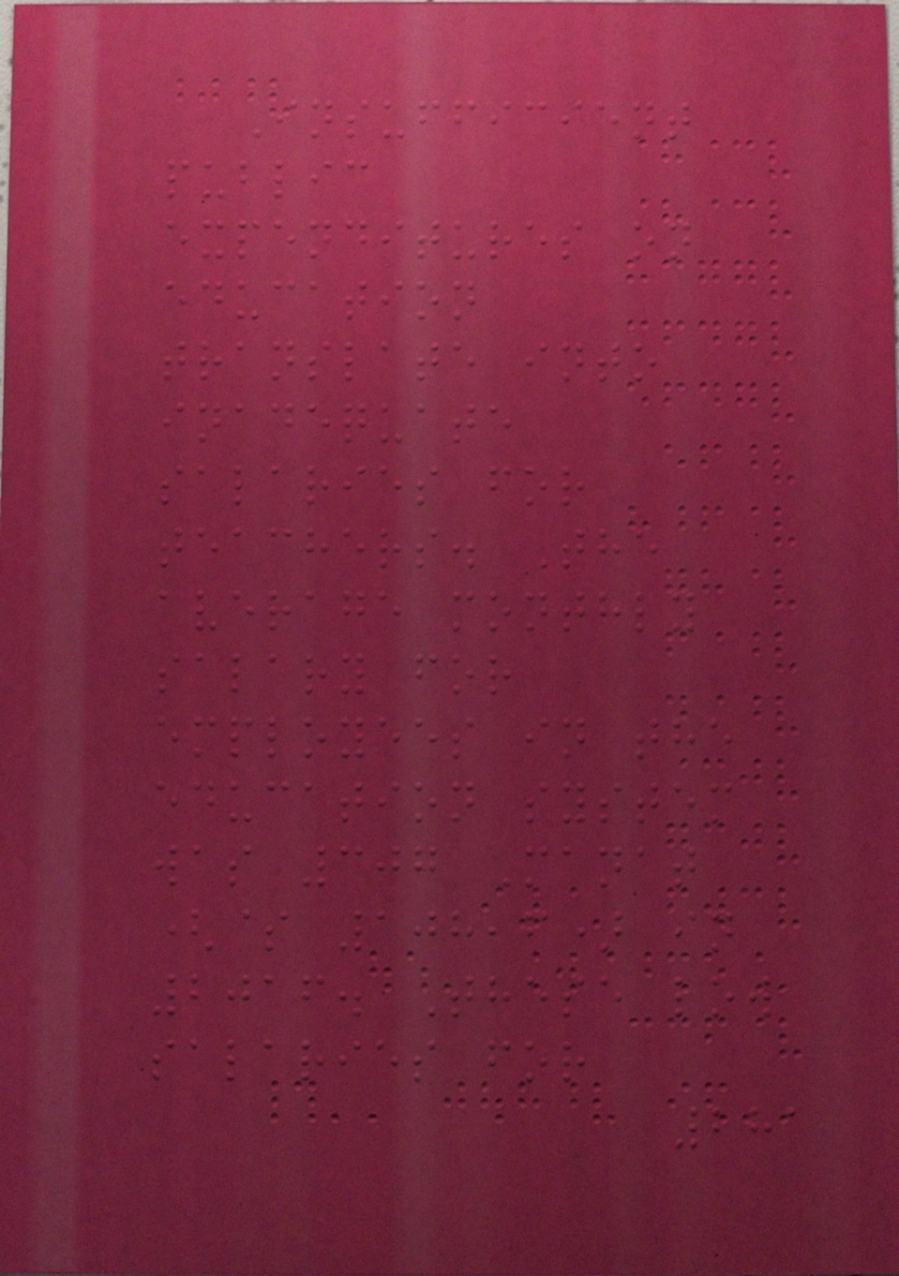Insufficient
public
expenditures on
education
translate into
inadequate
salaries for
teachers. The
average monthly
salary for
employees in the
education system
was 307 Manat
($ 108,6) in
2016. These low
salaries for
281
